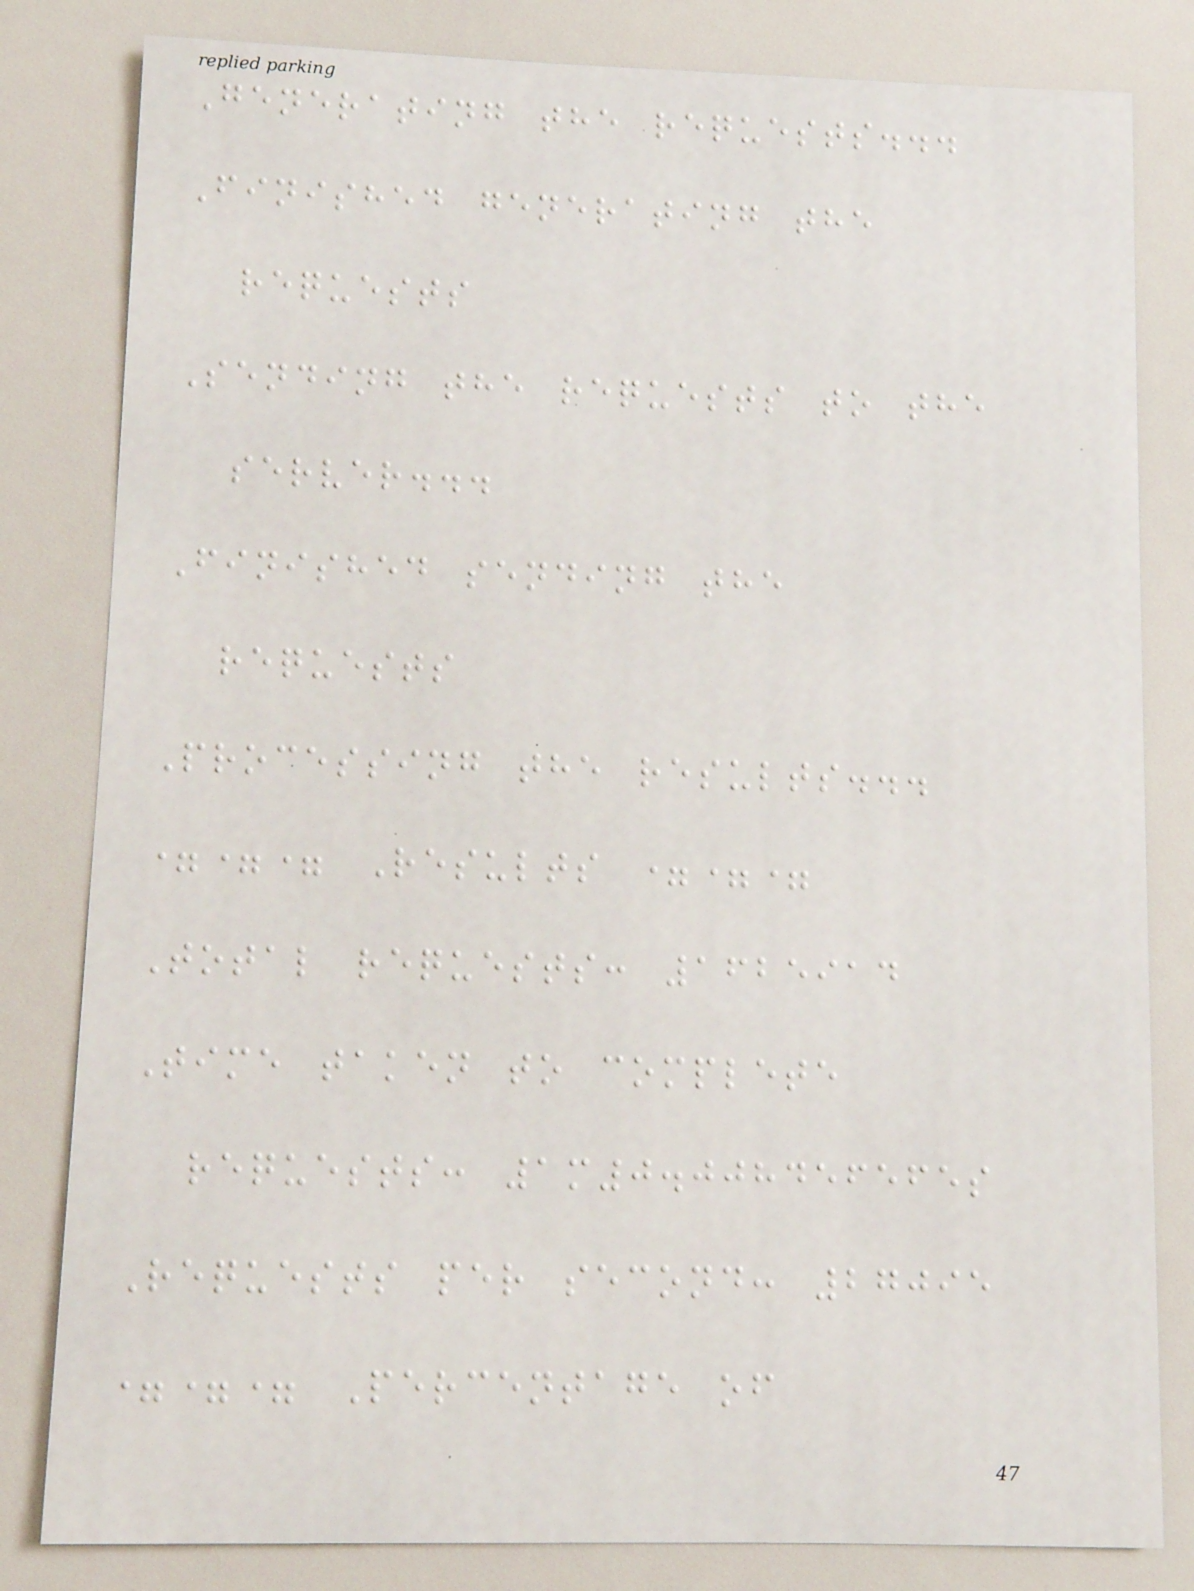Generating the requests...
Finished generating the
requests
Sending the requests to the
server...
Finished sending the
requests
Processing the results...
=== Results ===
Total requests: 1625914
Time taken to complete
requests: 1m0.008456565s
Requests per second: 27095
=== Percentage of
